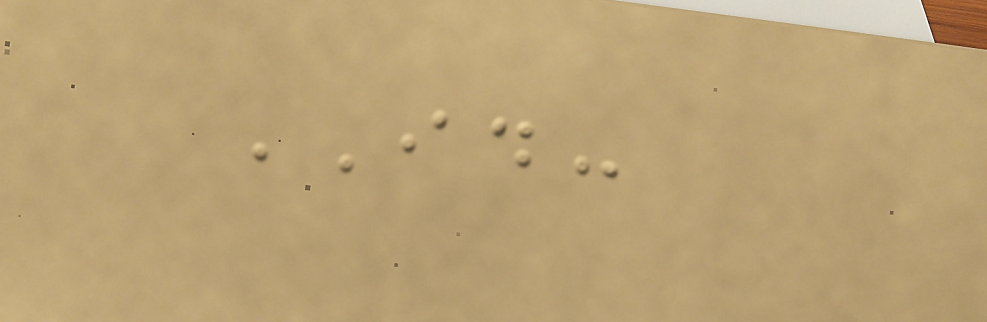ID:
